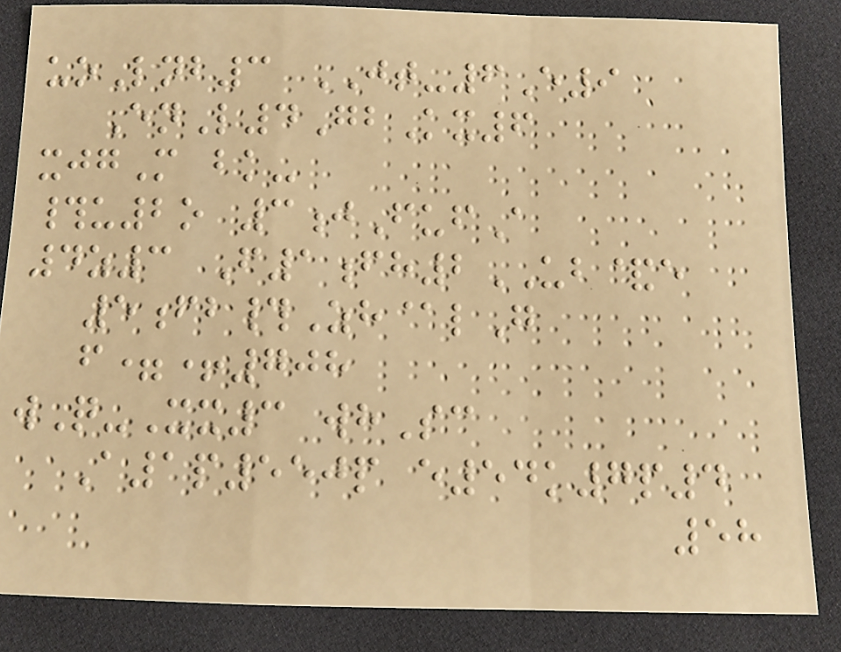uoLnb3 JT-6E9
EnL4GbKx6
xjgM bk-
#u2o 3jFufA
4z3 F1fh2UB&e
5fb#Zh@lG
f=+708
wQ-Xx3 whSc
A1p550p e54k7p4
58
